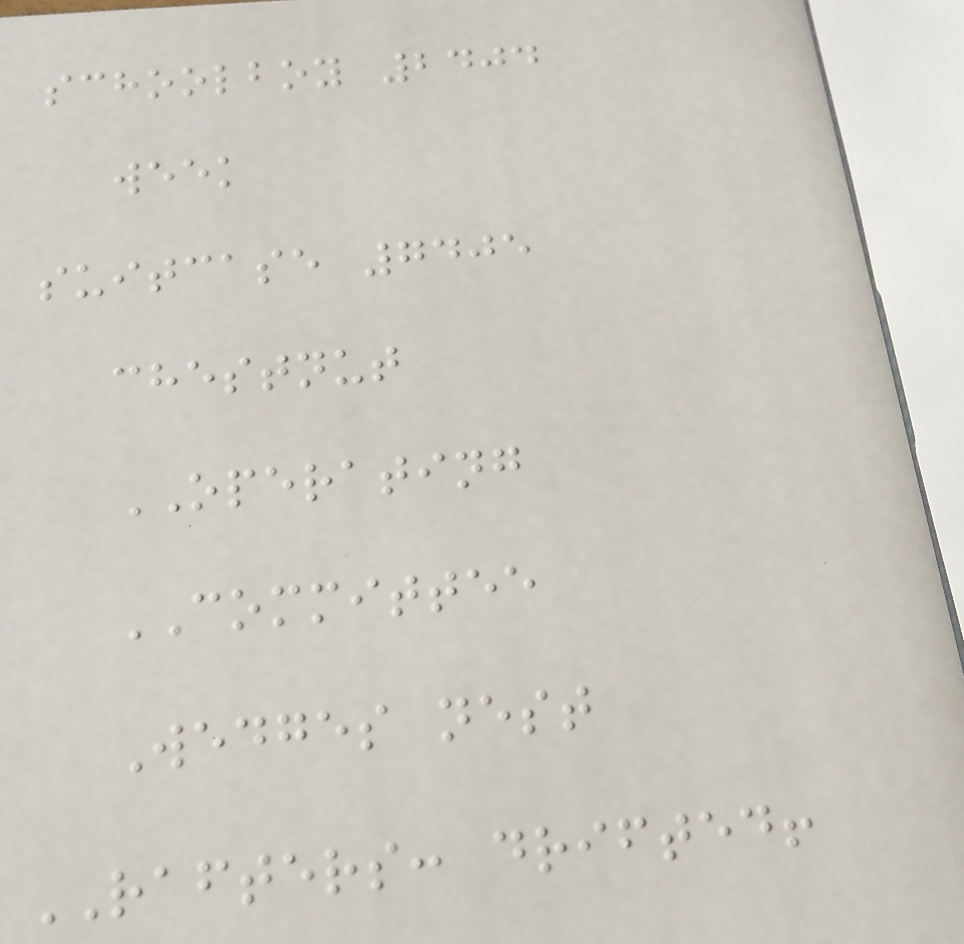schoolboy 2404
week
suitcase 7405
chestnut
OPERATING
COMMITTEE
Wedges nest
RAFTERS: drifted!
